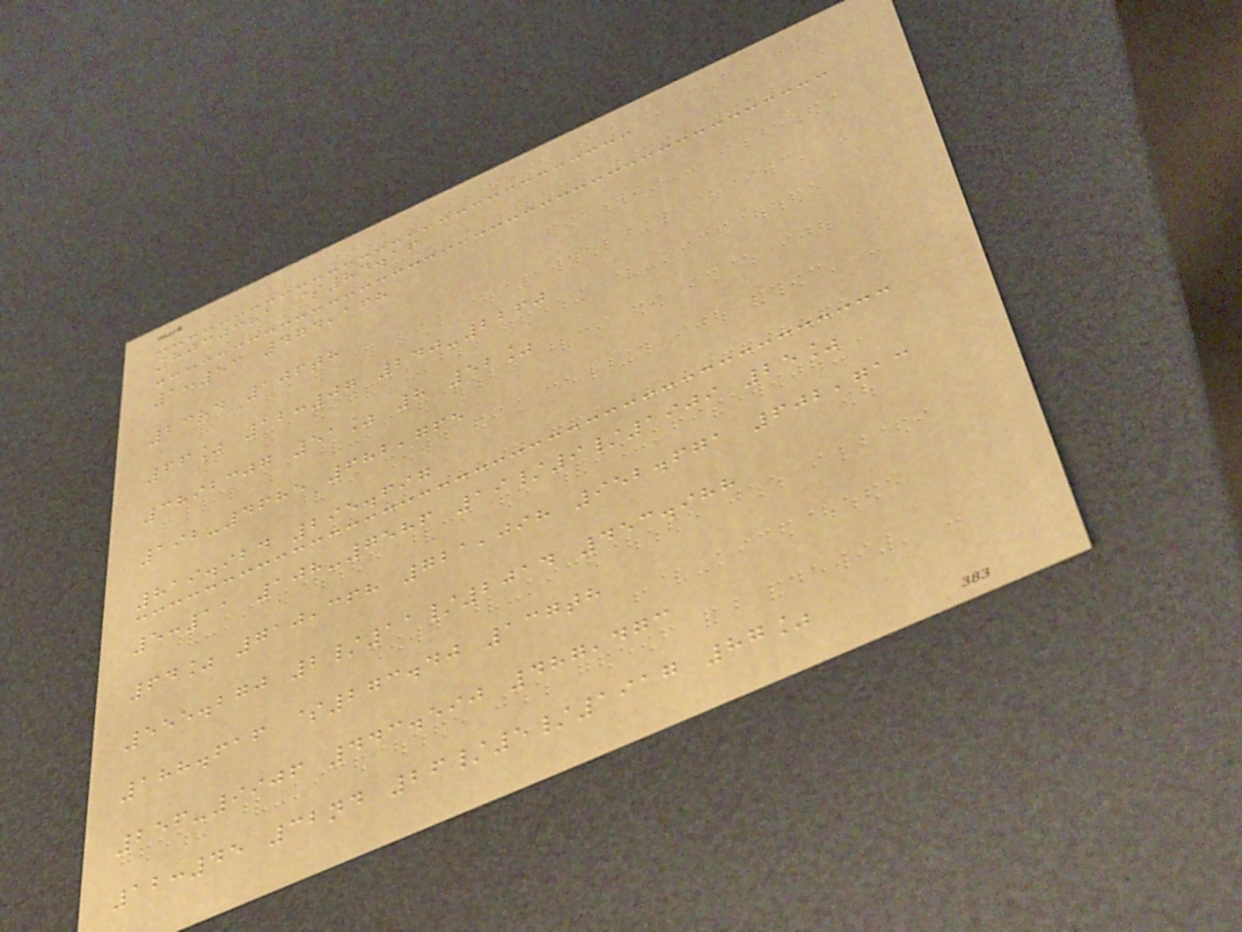8030381 $84.16
1:53 474,168
23rd 106th
66% 12:07 240-2260
3892307 51% 8 52%
192-4685 682,765
819.924 295.697
5:11 108-7586 19/9/1909 25%
64% 710,368 721,098 952.671 602,713
555.270 2/11/2014 453.988
188.616 $273.40 137th
256-9906 443.590 487,473
12:45 32nd 26/5/1917 87%
